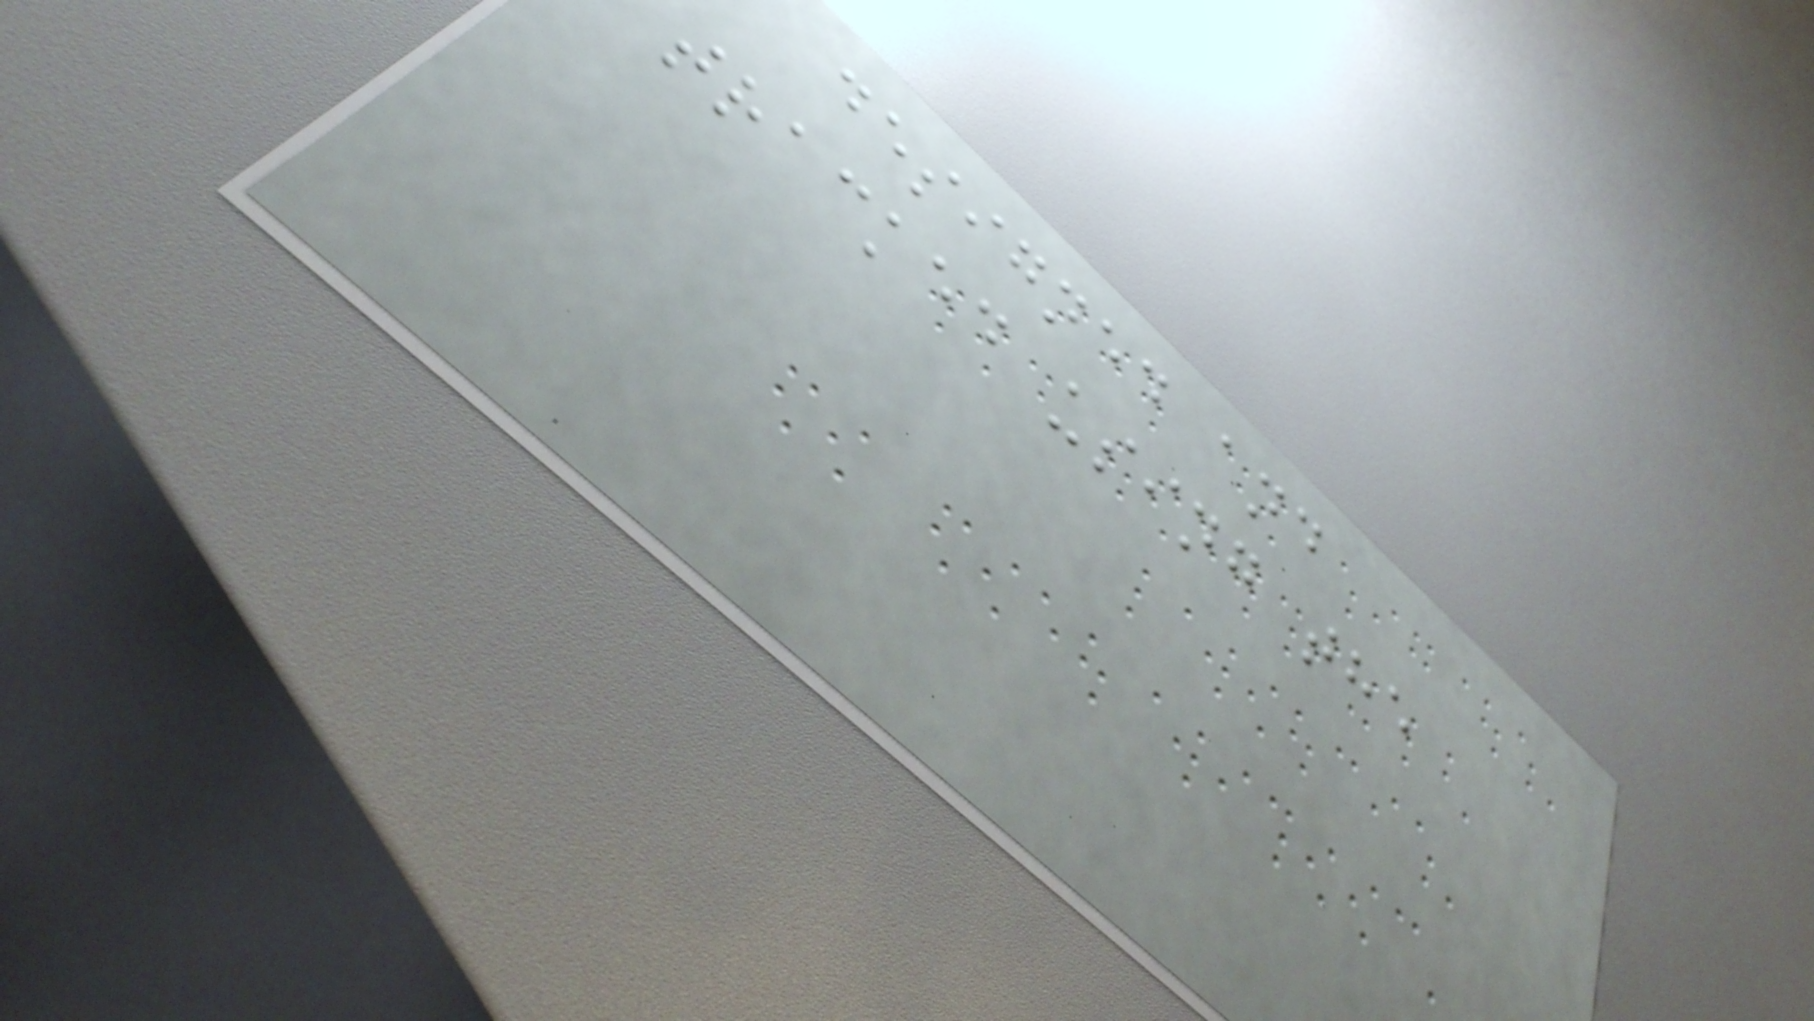designed and
tracked using the
